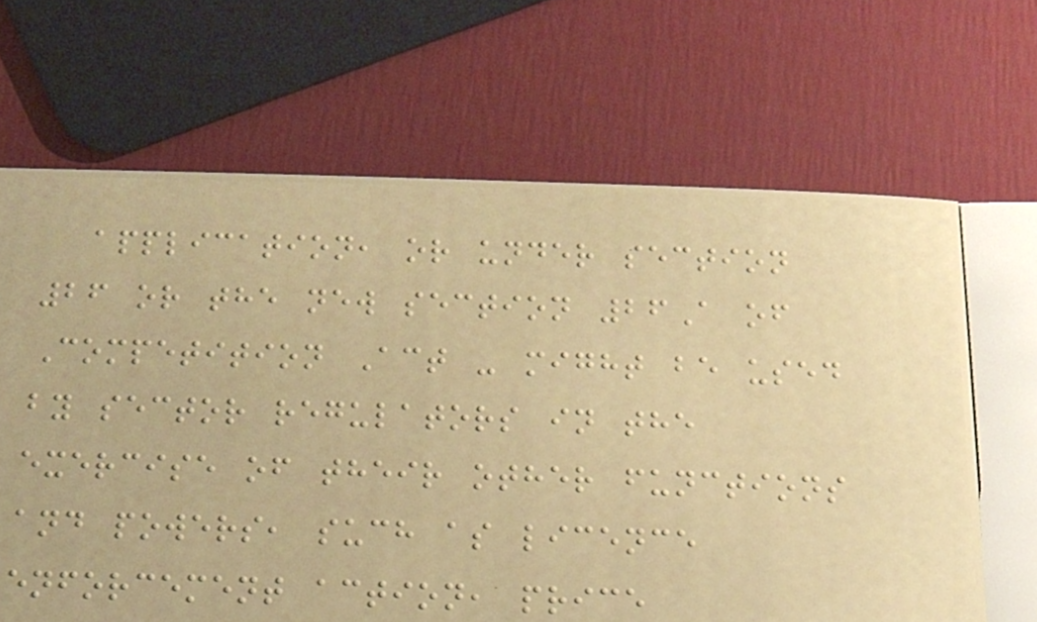application, or under section
26 or the new section 26A of
Competition Act - might be used
by sector regulators in the
exercise of their other functions
and powers, such as licence
enforcement action, price
